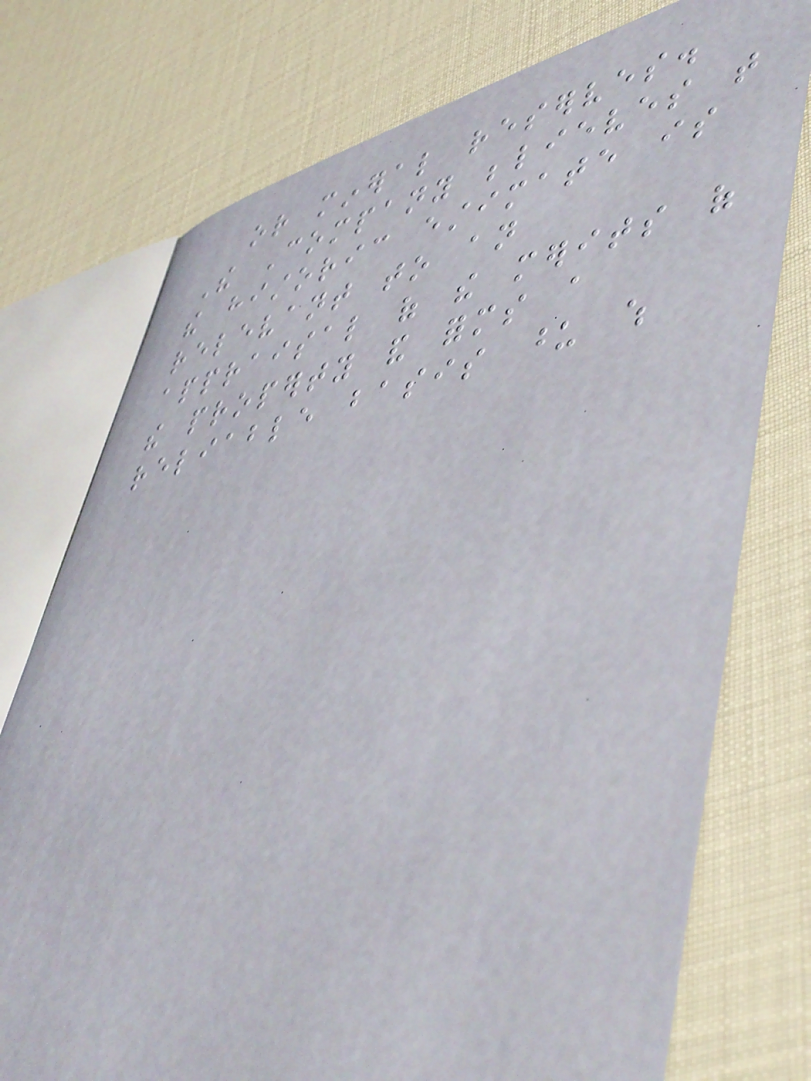or mineral reserves.
The Company believes that
the historic estimate is
relevant to an
appraisal of the merits of
the property and forms a
reliable basis upon which
